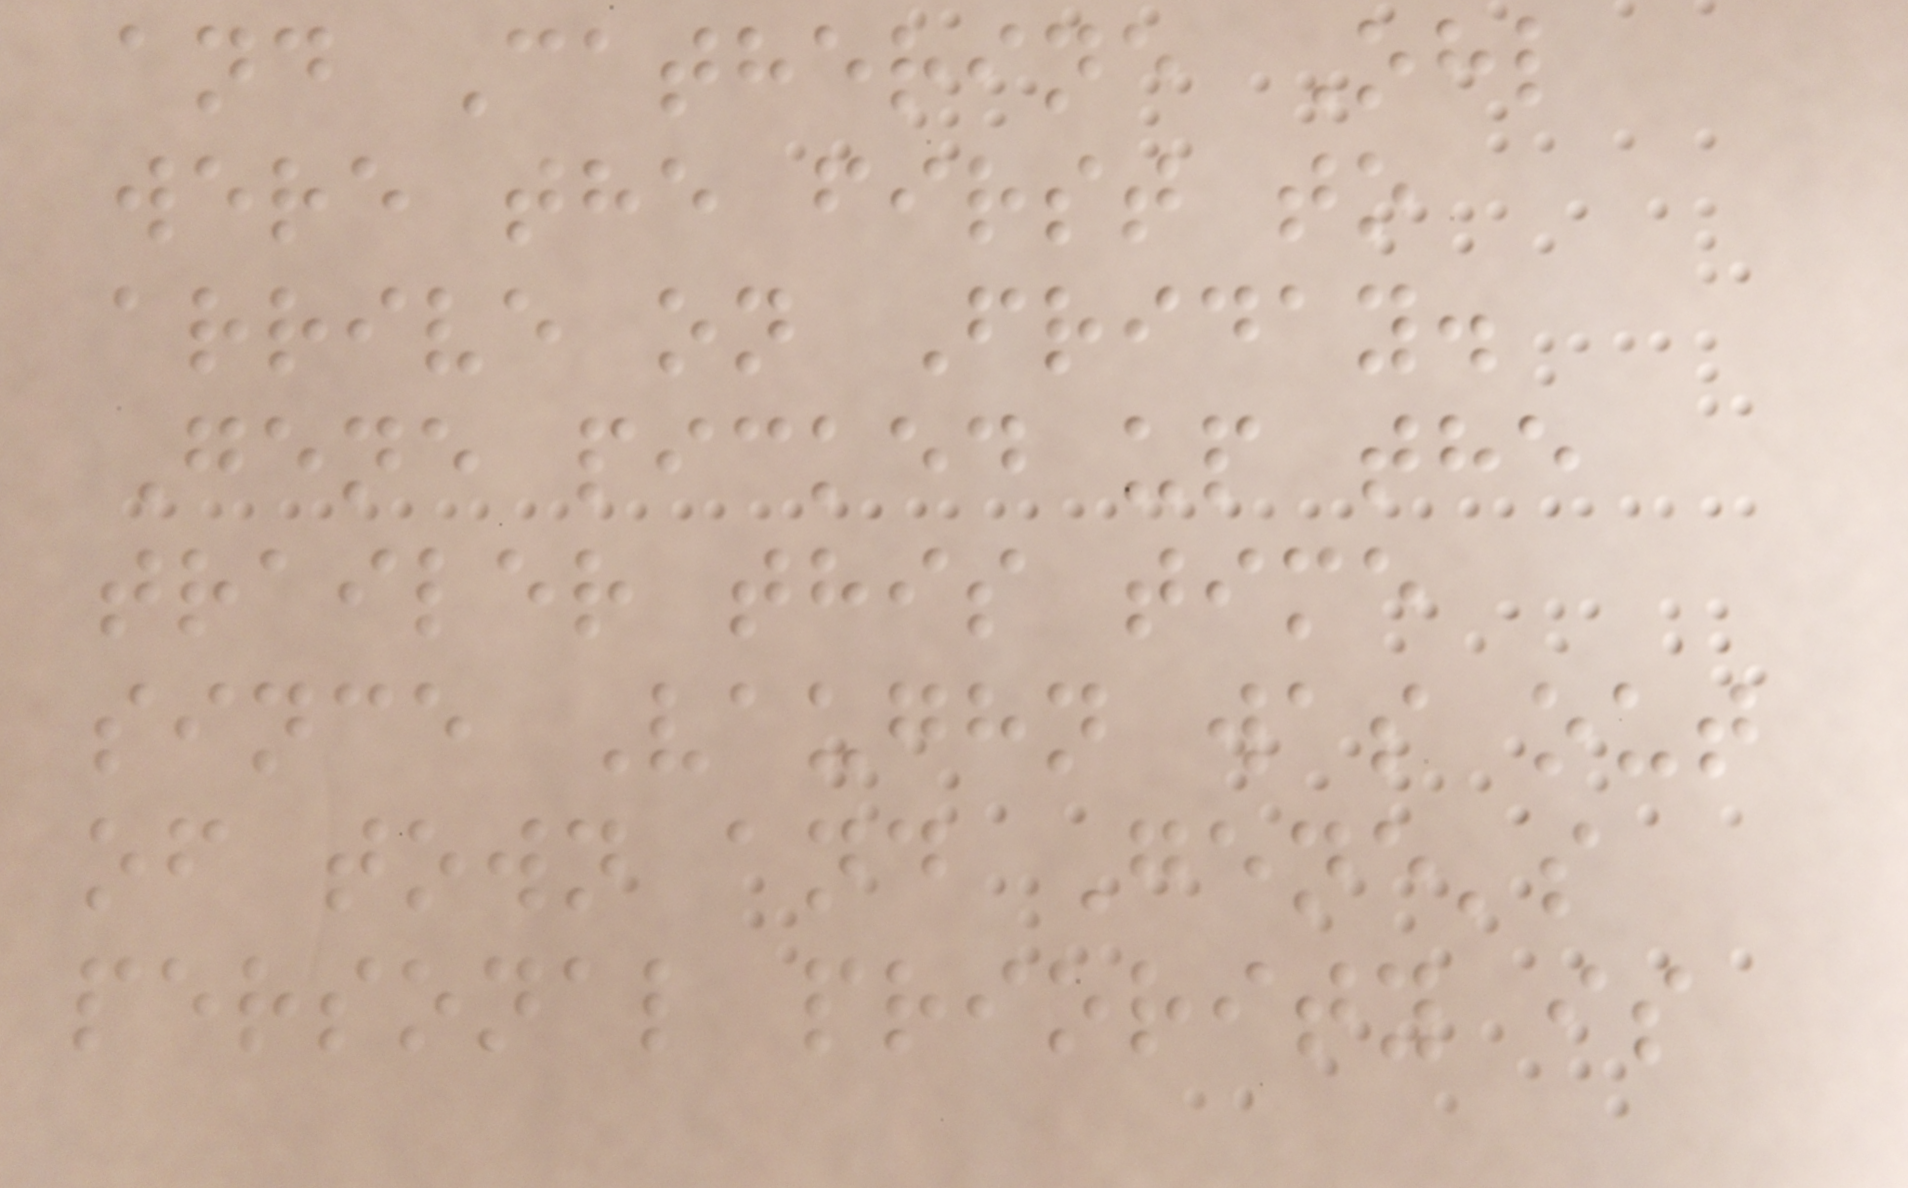and Catherine Ohl
were the first to
arrive on Friday.
Gene picked up the
trailer this time
since Vaughn was out
of town and Gene's
personal priority is
